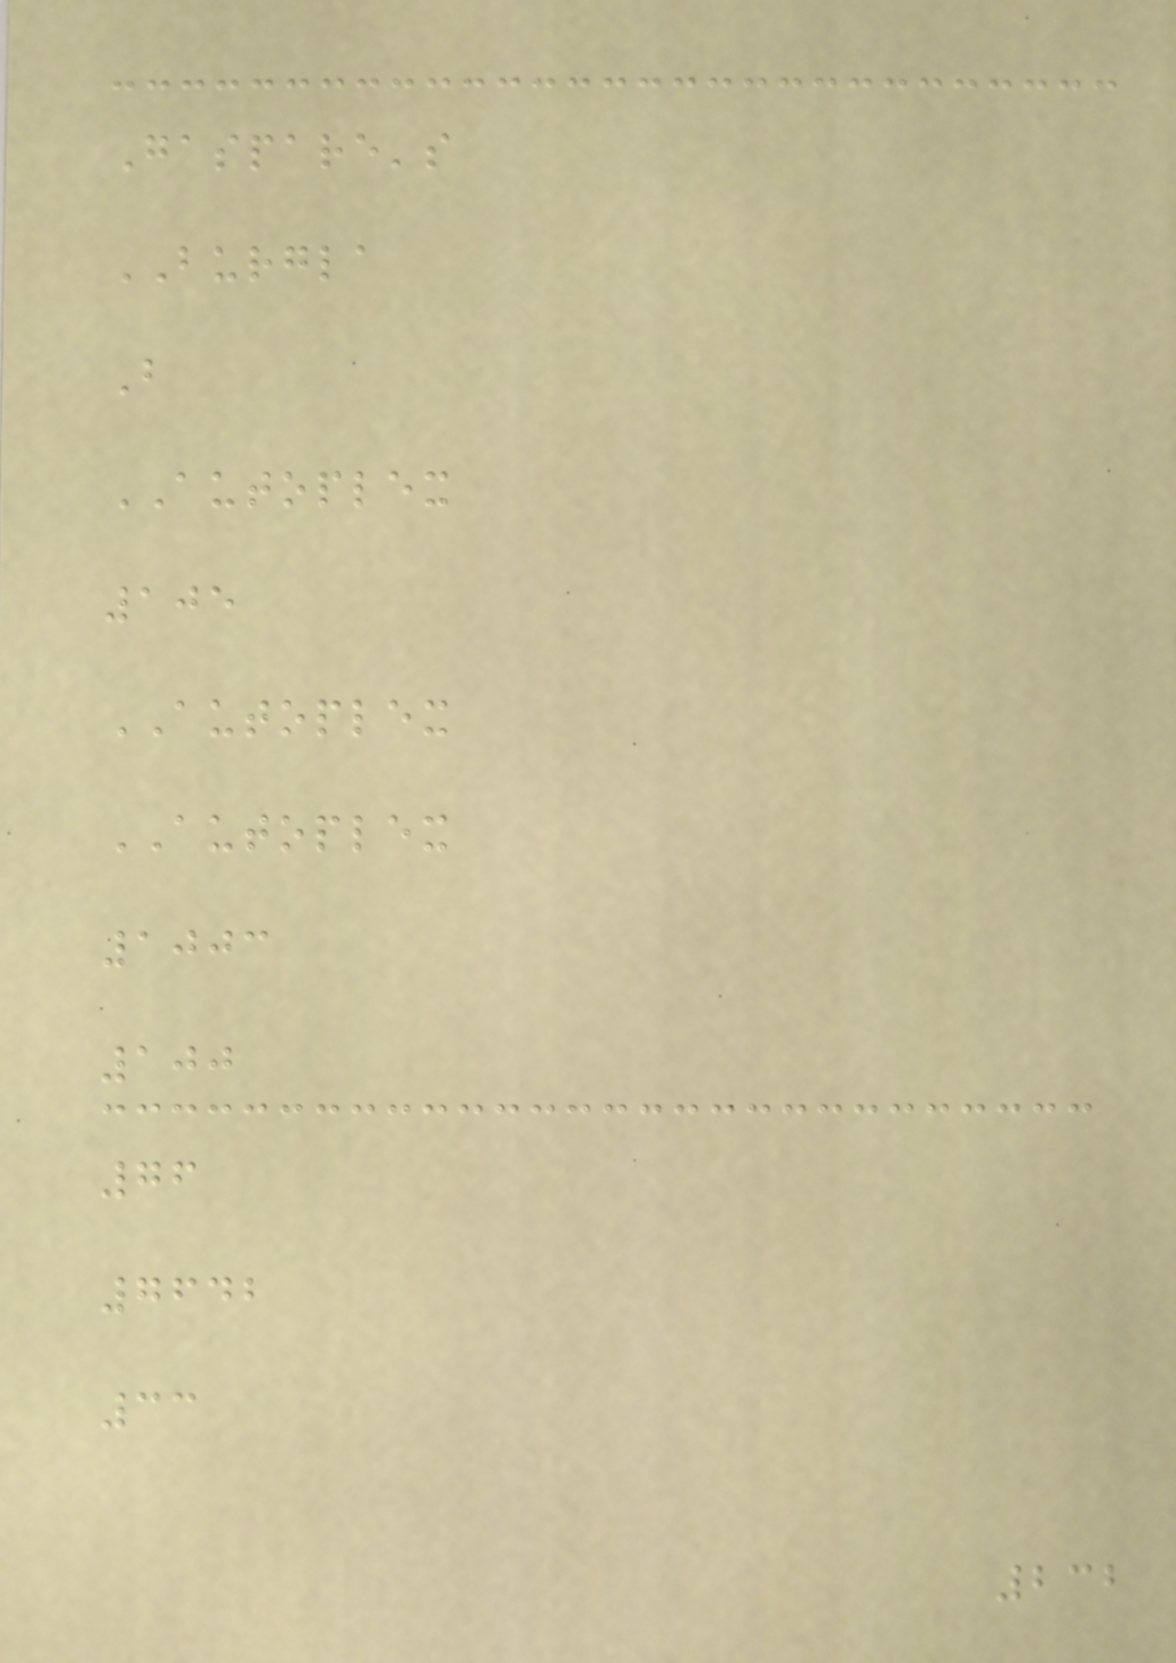Gaspare's
BURGLA
B
AUTOPLEX
105
AUTOPLEX
AUTOPLEX
1003
100
76
7642
33
232
